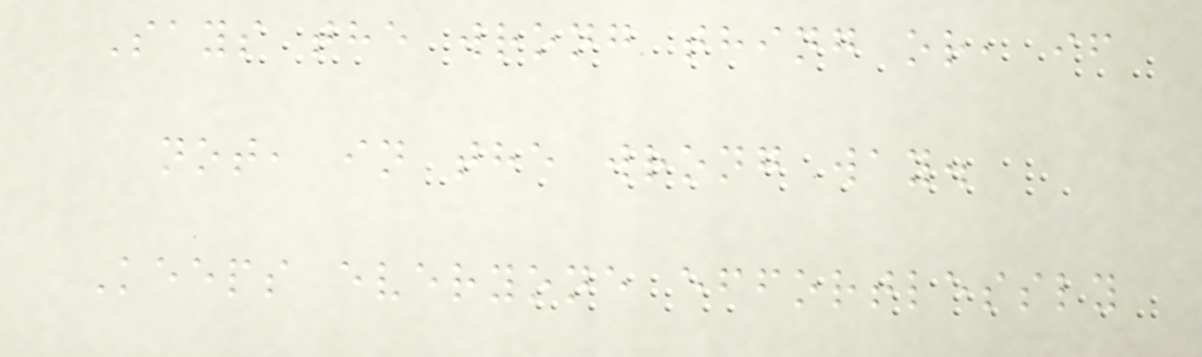Says the wrong thing or, if
not, in the wrong way.
Keeps everyone effortlessly
